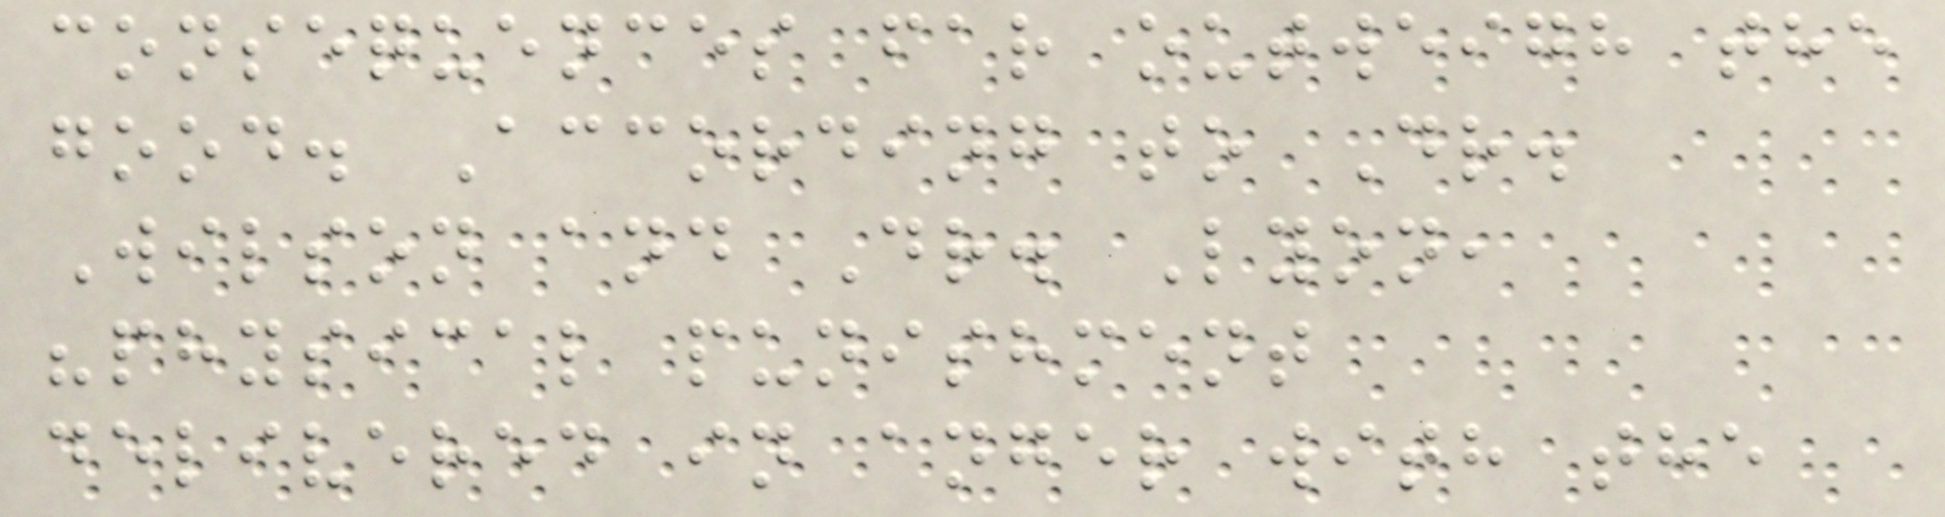consequences far outweigh the
good. According to Dr.
Wilson and Dr. Lyon,
"physical punishment
delivered in anger with the
